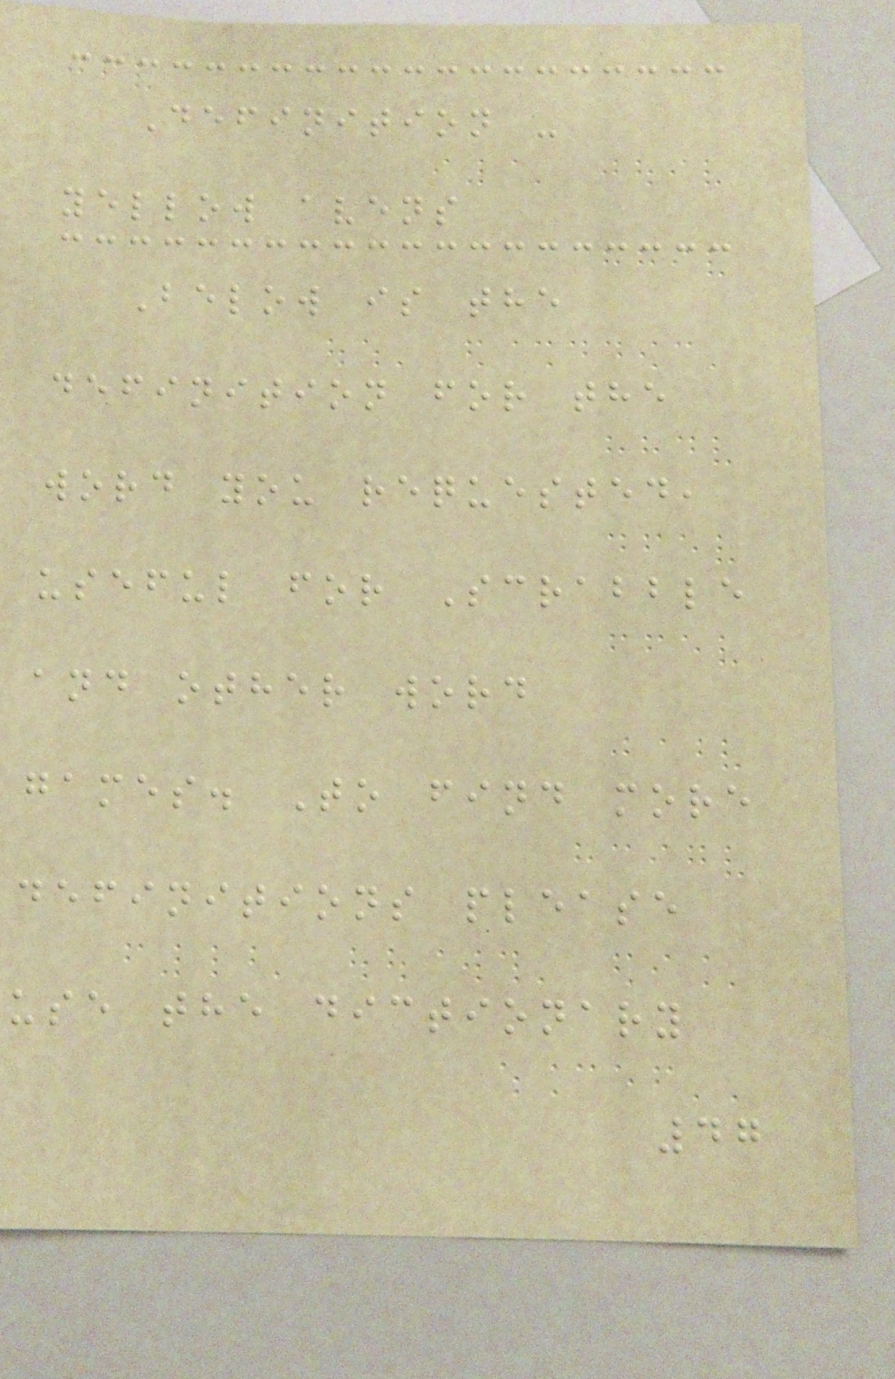Definition -
yellow avens
Below is the
definition for the
word you requested,
useful for Scrabble
and other word
games. To find more
definitions please
use the dictionary
47
